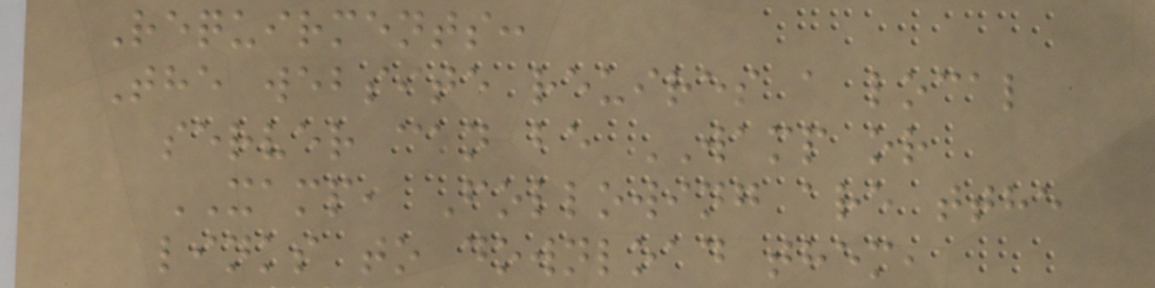Requirments:
The website reuires a local
server can be WAMP or
XAMP, Following are tthe
links to download them,
